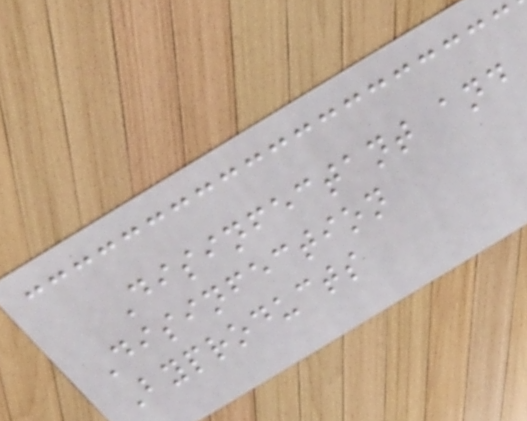Disinfectant and
Disinfection
Byproducts
